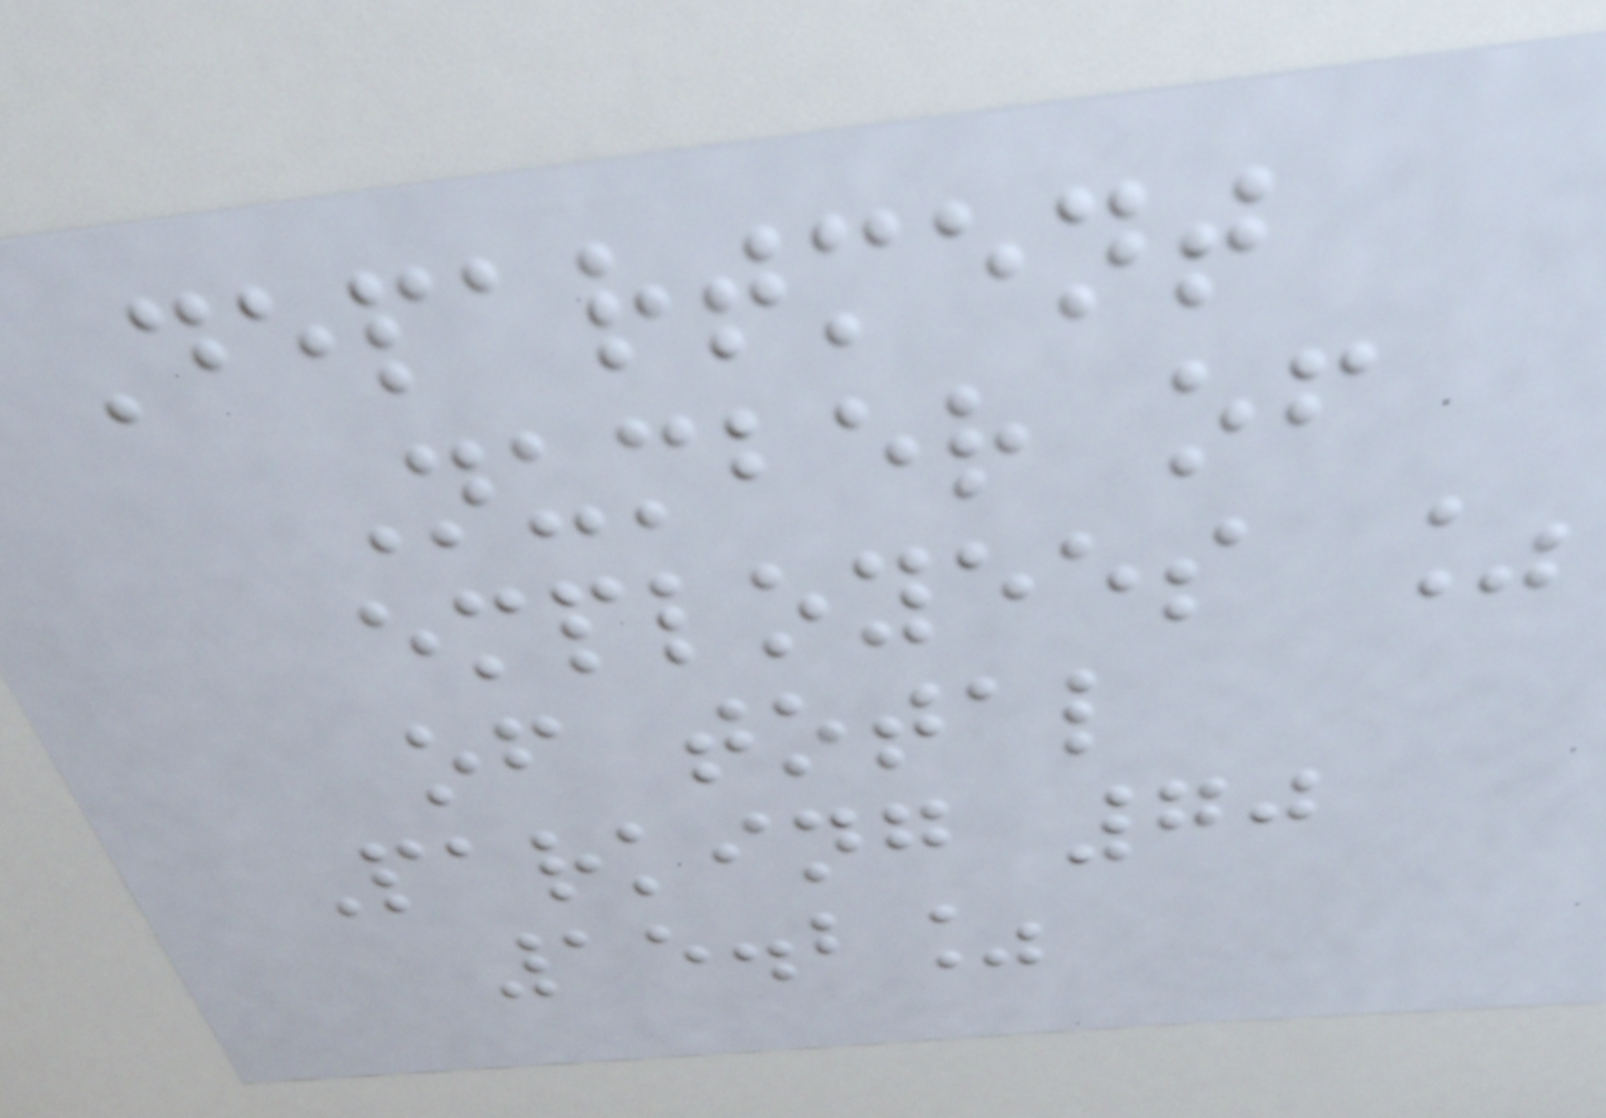Department
Number of
employees %
of total
Parking 70
15.2%
